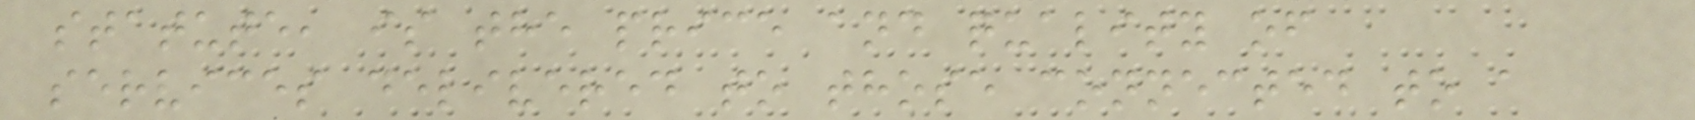statute, is the price and quality of
services delivered to those connected to a
